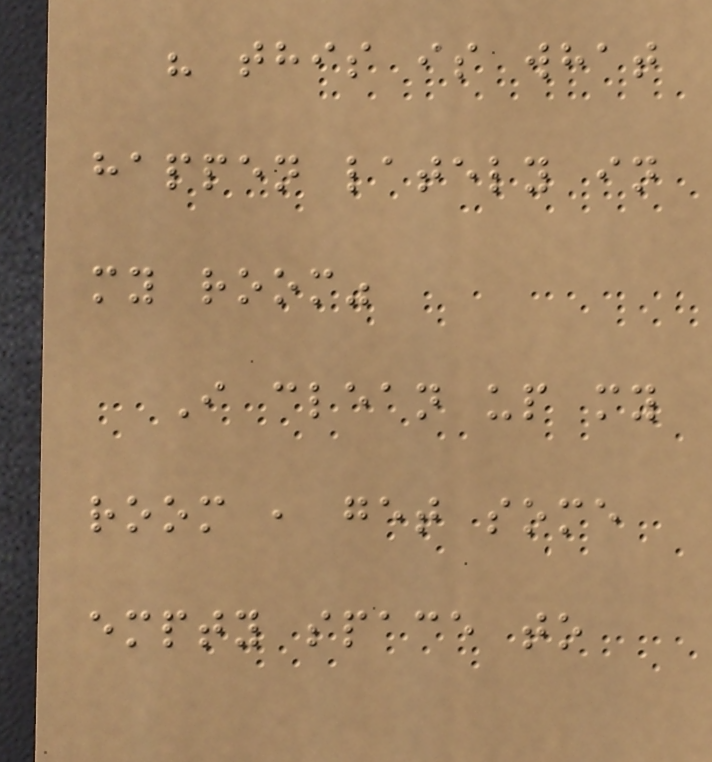" this is what
happen lately in
my room"
I clean up my
room , get some
empty space to
